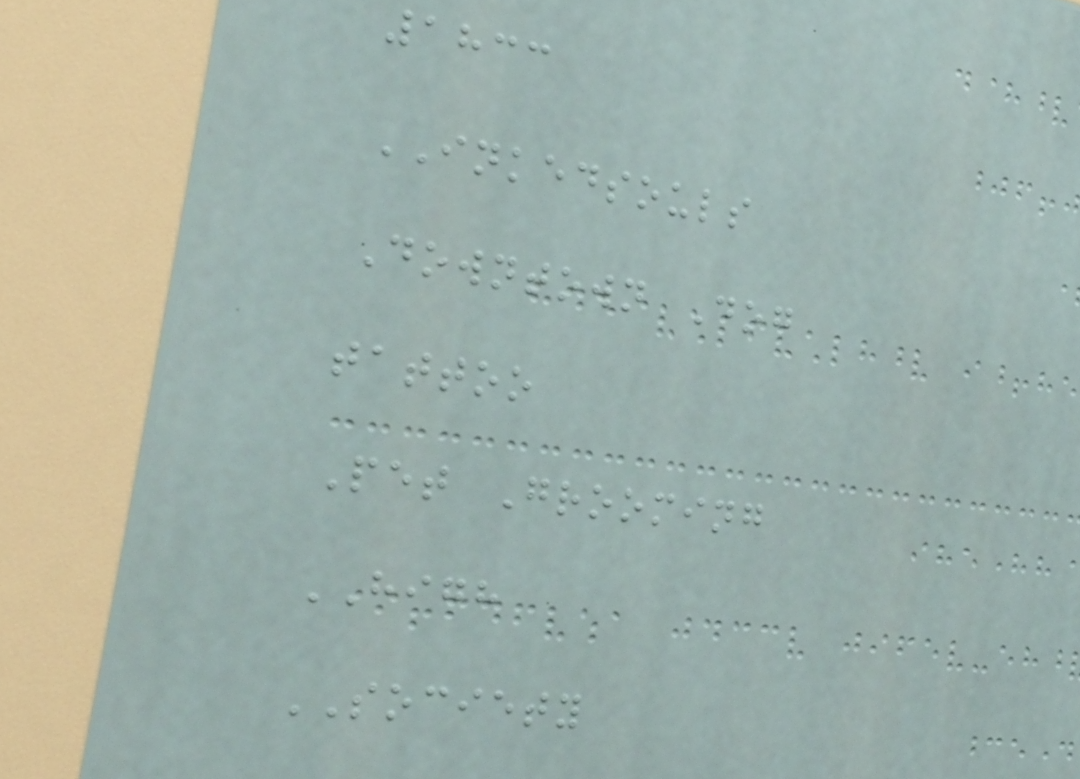1833
INKEDSOULS
Downtown Dog
tattoo
Pet Grooming
HIGH
SOCIETY
